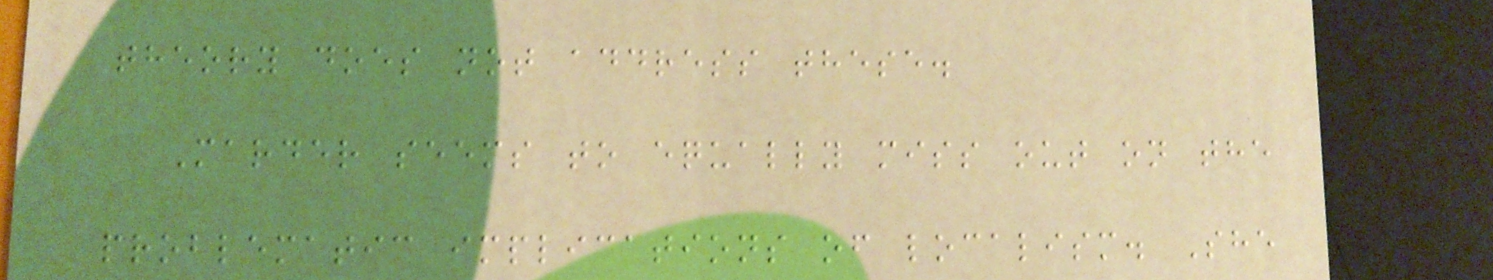theory does not address these.
Marder seems to equally miss out on the
problematic implications of localism. She
